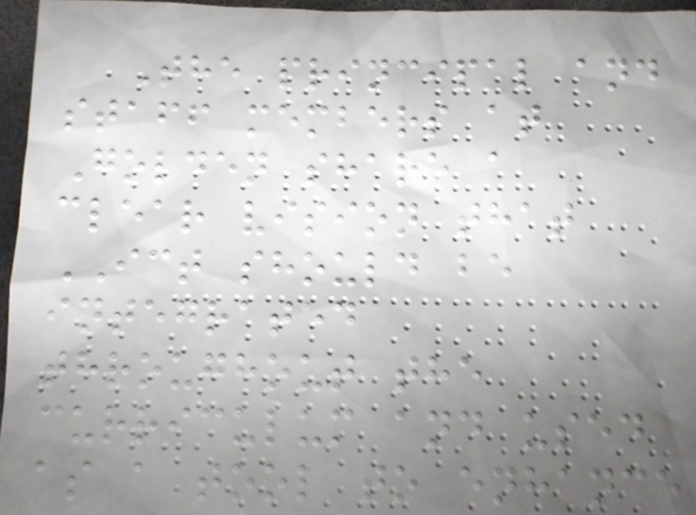The principal and
staff members at
Golden share a
clear vision that
ICT should be
integrated
throughout the
curriculum and used
as a tool to enhance
